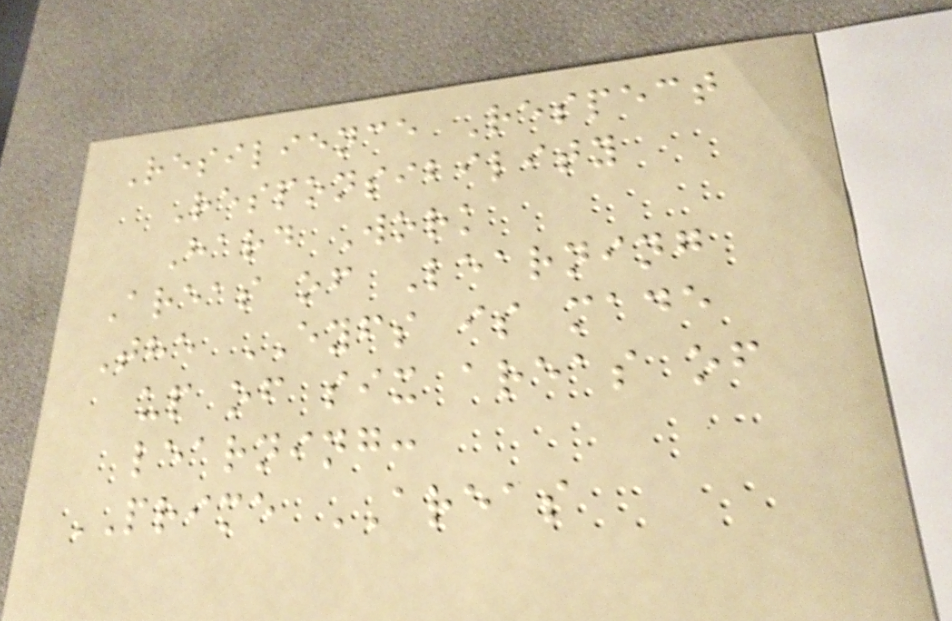Resilience Respect
Responsibility
Hard Work
Areas of Learning
The EYFS is made
up of six areas of
learning:
PRIME AREAS
